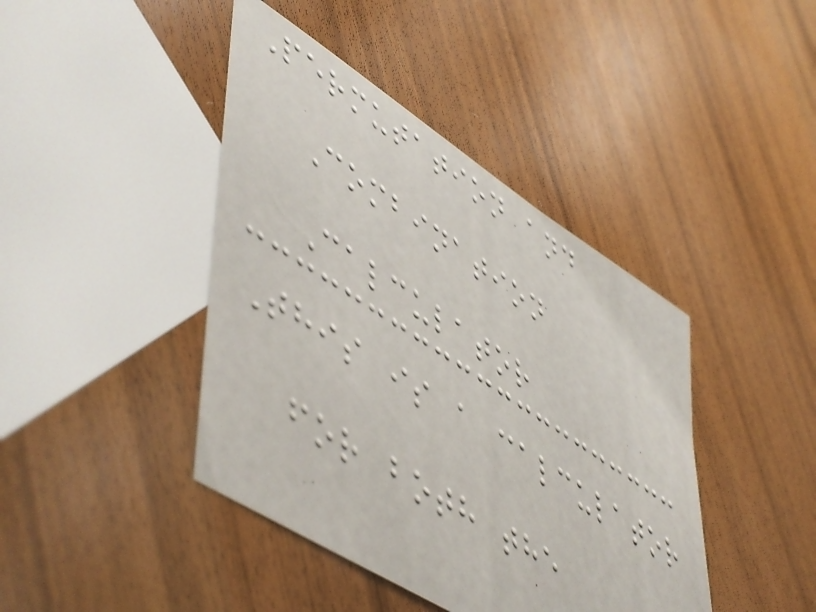Permutation and
Combination
Calculator
This is a calculator
for both the
